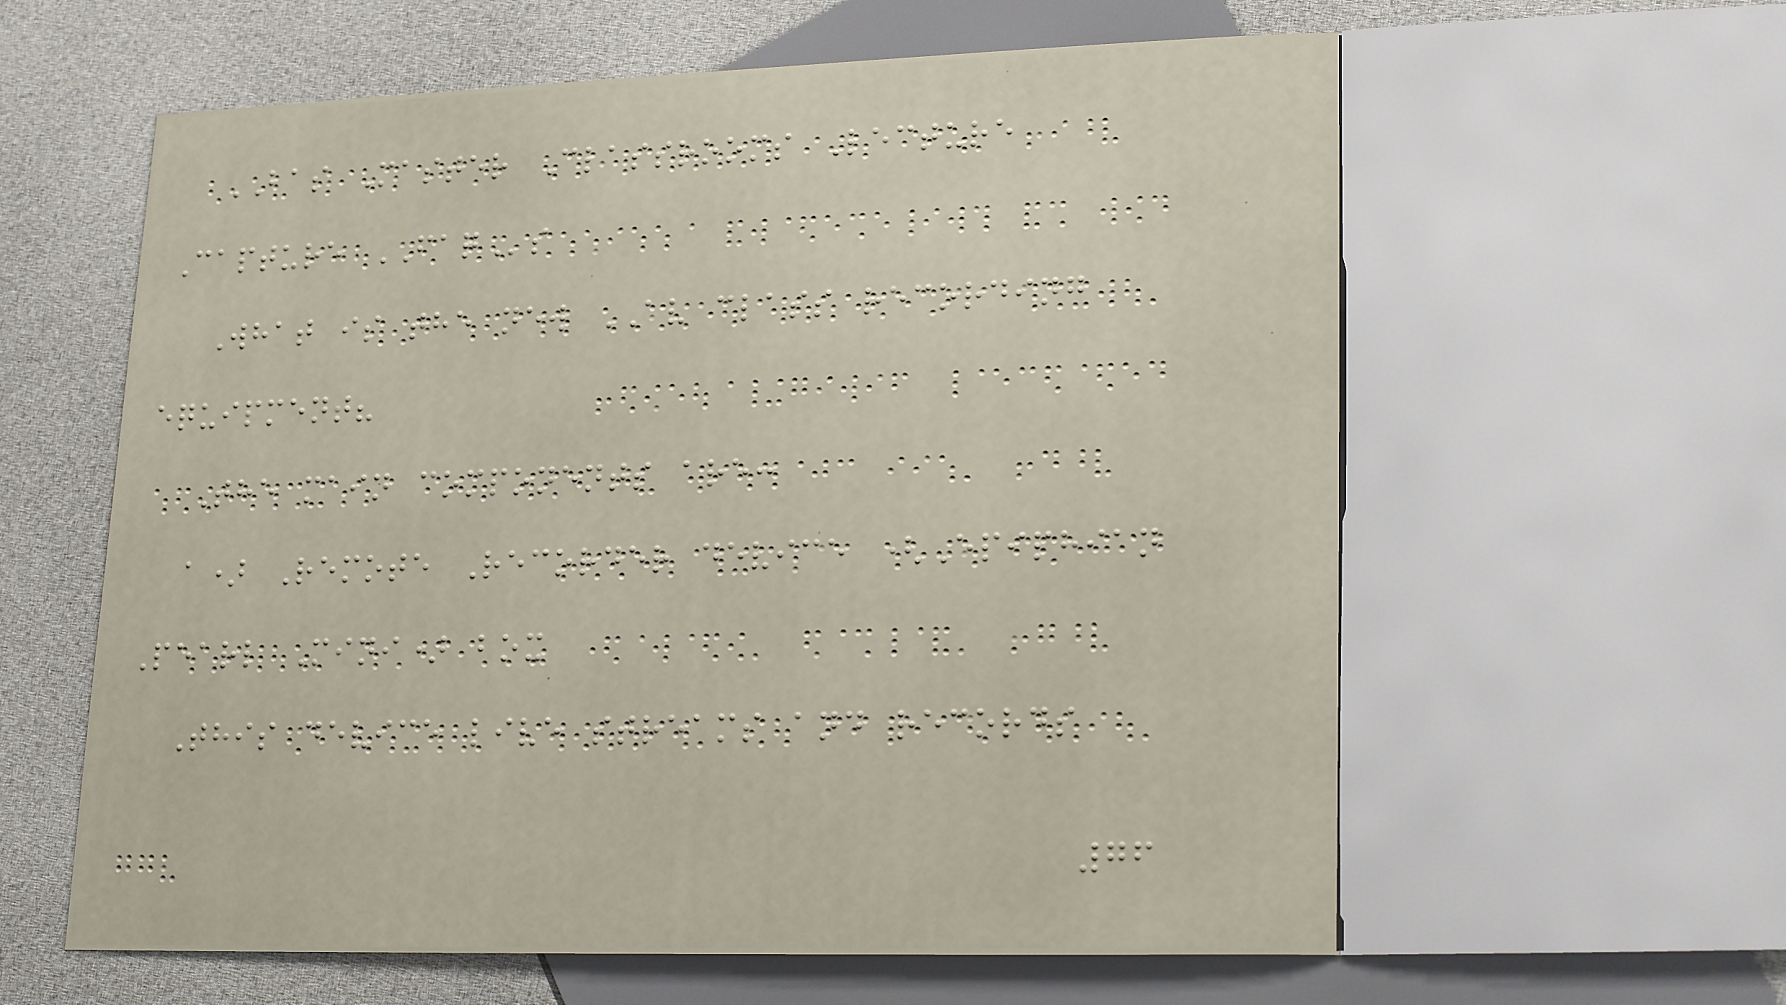BAS Master Classrooms Lecture
Capture FAQs
What is the new AV class recording
equipment?
The main components are:
a) Remote Recorder device (Epiphian
Pearl Mini) box
This device live streams and records
76
